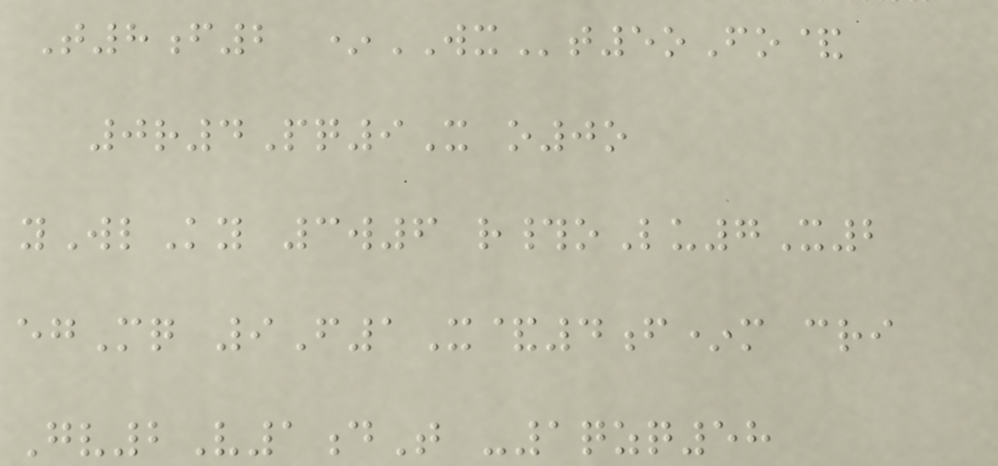T8f2 *WXt5oFo&
0r4Pq9X o0o
yWlKy 3w6 r#oLu7X2
egMq 9F1X&4f*m cri
Gv2V1dT -1qzq58
